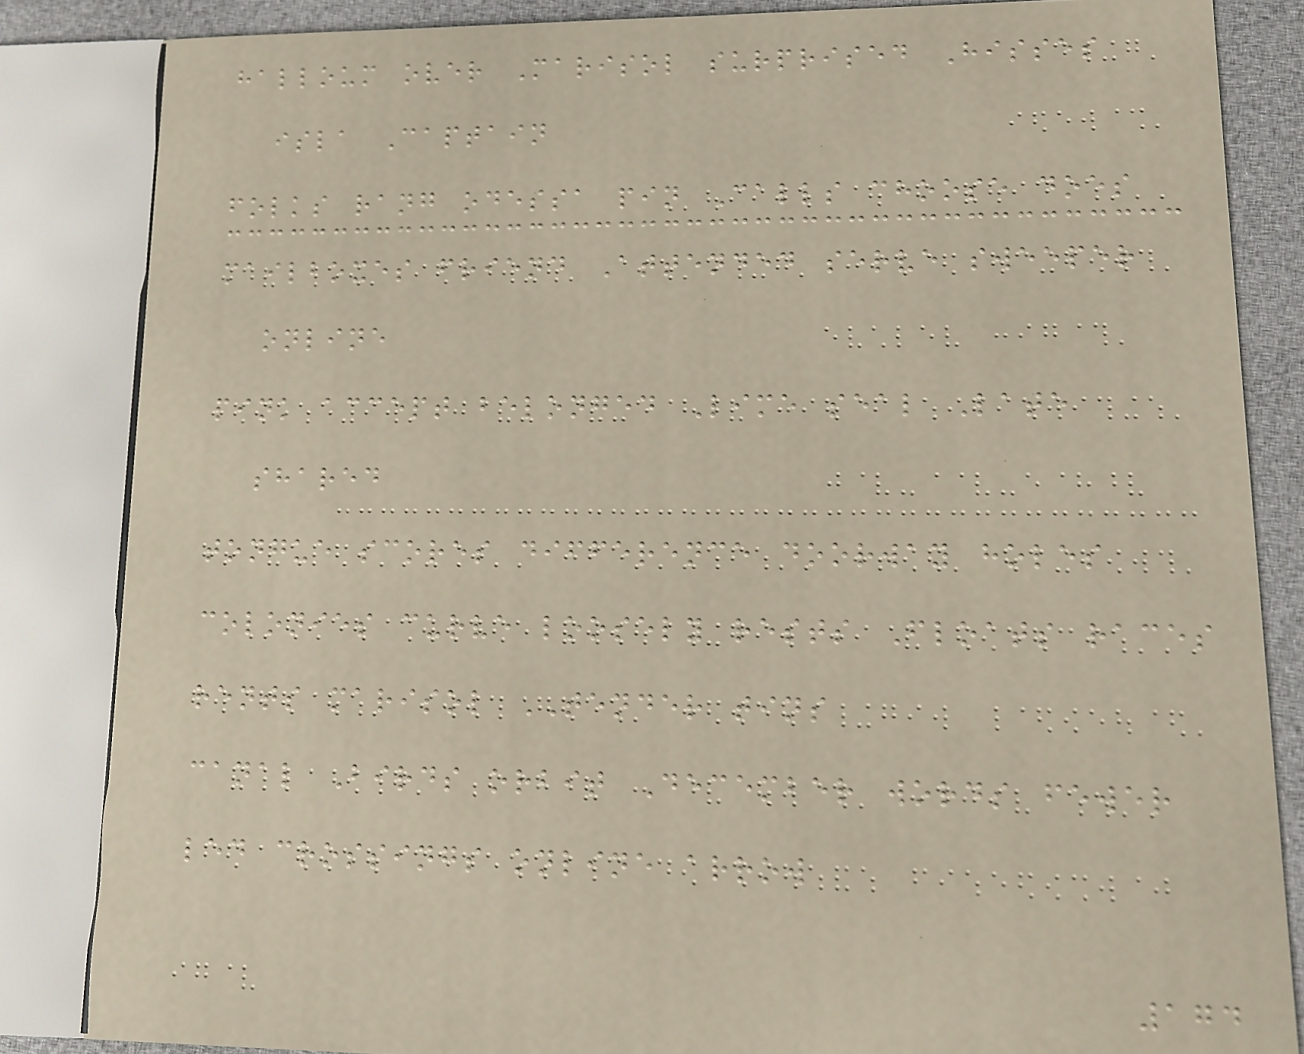halloum over Marisol surprised Hisses
isla Captain
folks rang odessa pin Calls choose does
mailboxes friend Attended serve sweeper
online
pink accept belonged Lime seal Late
shared
tongue scores difference doorway holes
colonies curve loosely rests Floats races
rents marisol TENDER tins
canal Birds orbit December words fewer
led crossings online arrow
174
